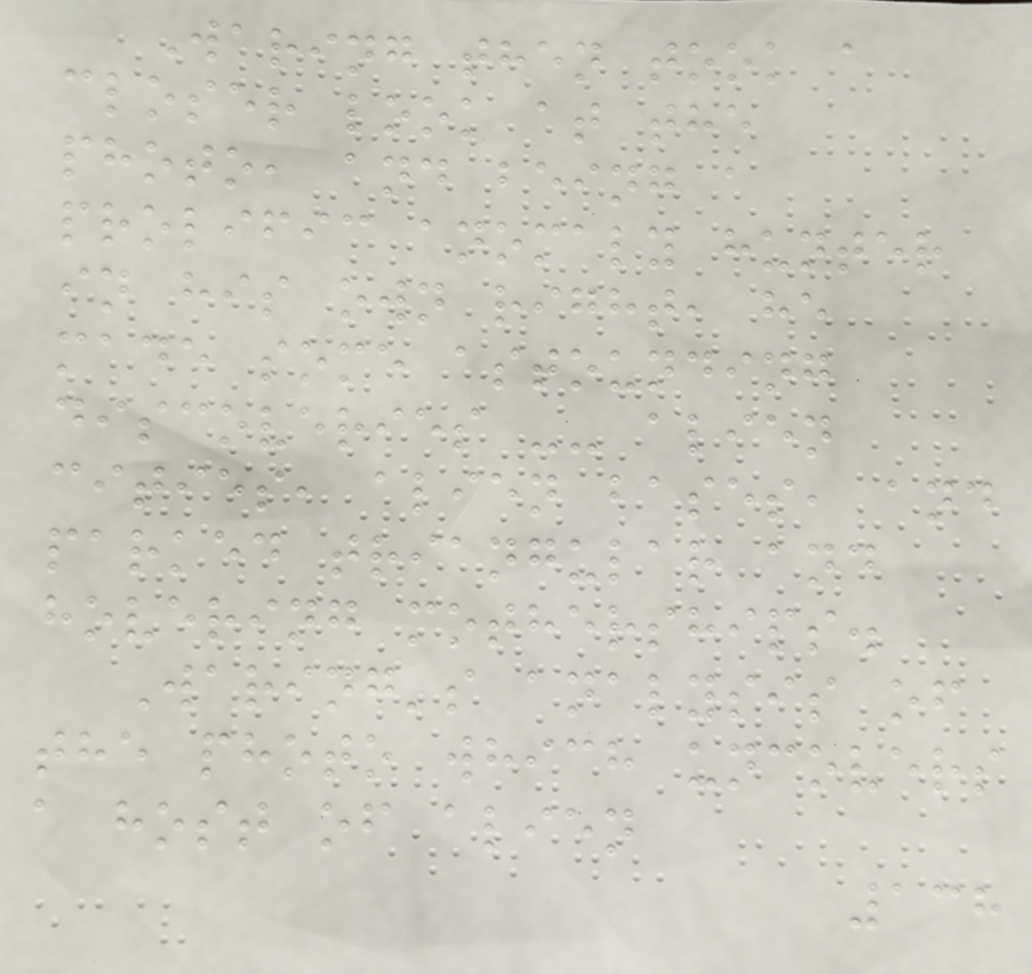Waring then took a
closer look at the
photo, and being a
prolific anomaly hunter
in his own right, he
made some astounding
discoveries -- alien
cities, alien bases, and
parked triangular and
hovering motherships.
Waring's analysis of
the photo which uncovers
a host of alien
138
